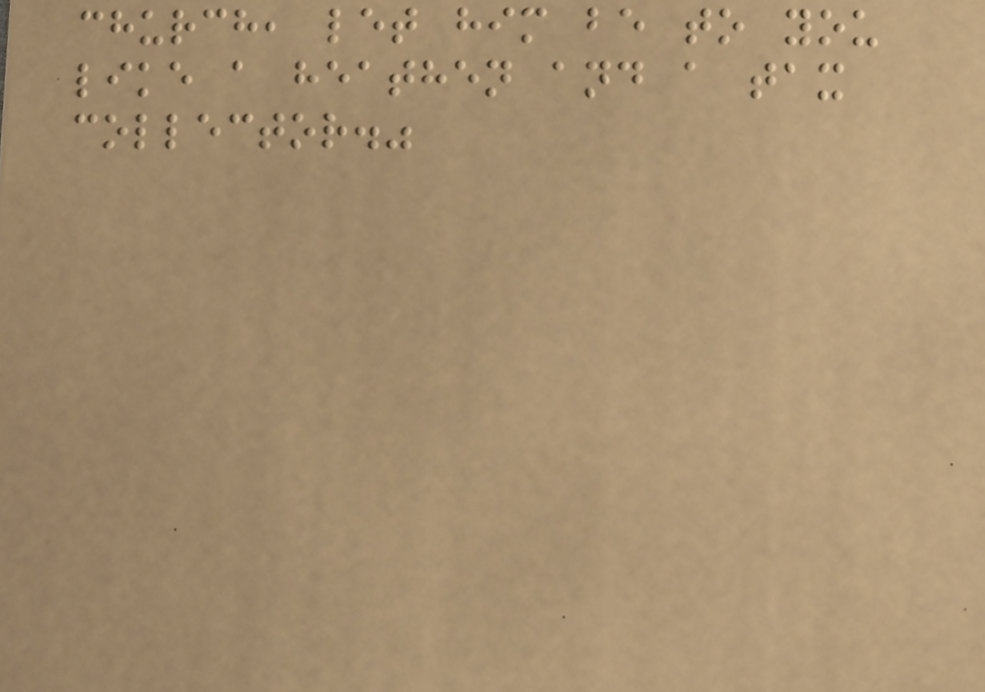church, let him be to you
like a heathen and a tax
collector."
